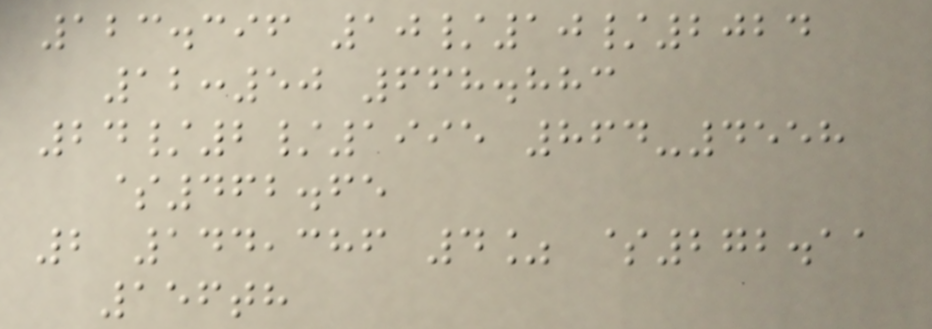123.396 10/10/2024
12:50 668.883
24/2/1995 864-4558
$462.65
2 144,386 4% $272.11
156th
